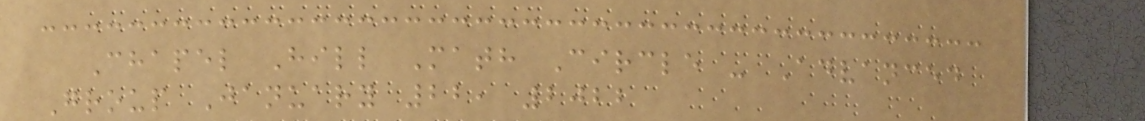Chapel Hill Math Circle - Advanced
Group January 22, 2022
